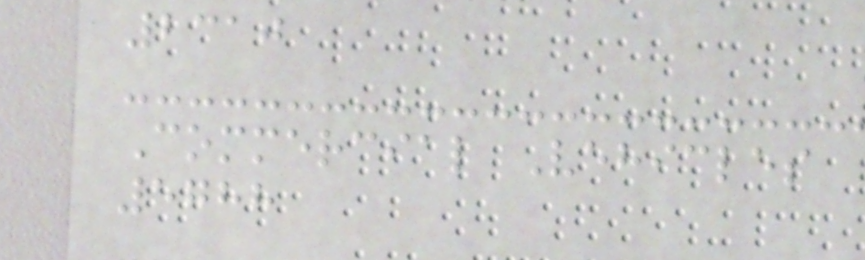2310
Commercial Vehicles
5788
